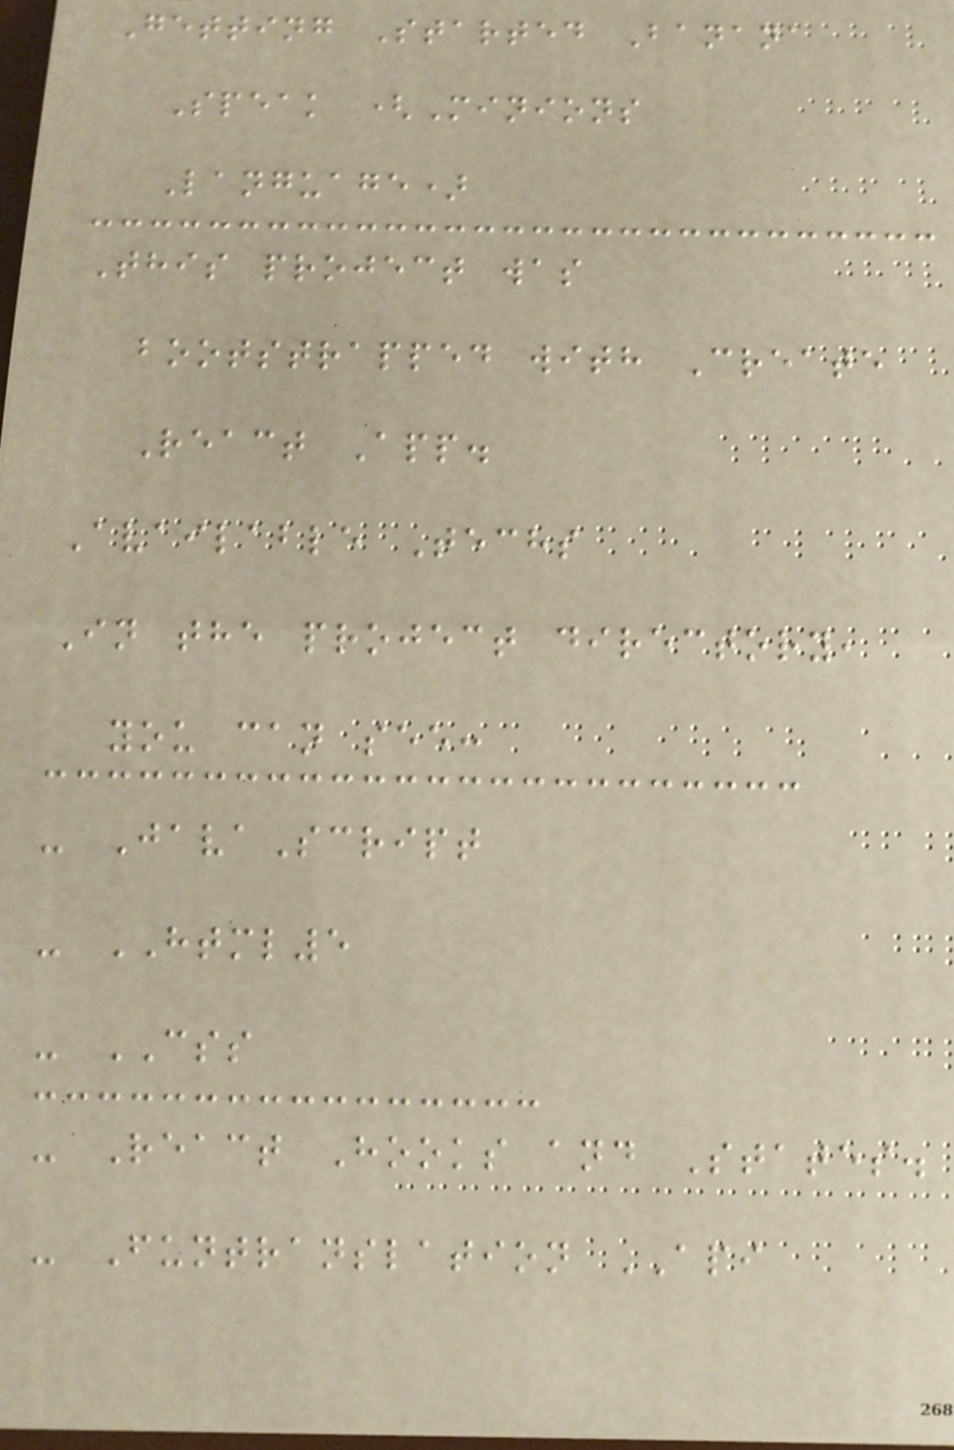Getting Started Banana
Speak (Minions
Language)
This project was
bootstrapped with Create
React App.
Available Techs
In the project directory,
you can see:
- JavaScript
- HTML5
- CSS
- React Hooks and States.
- Funtranslation API
